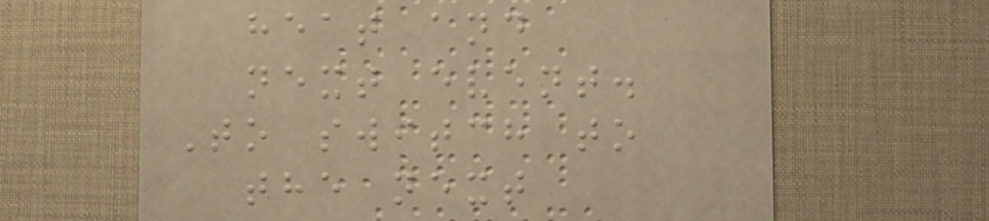heat and
next event.
To switch to
the next
